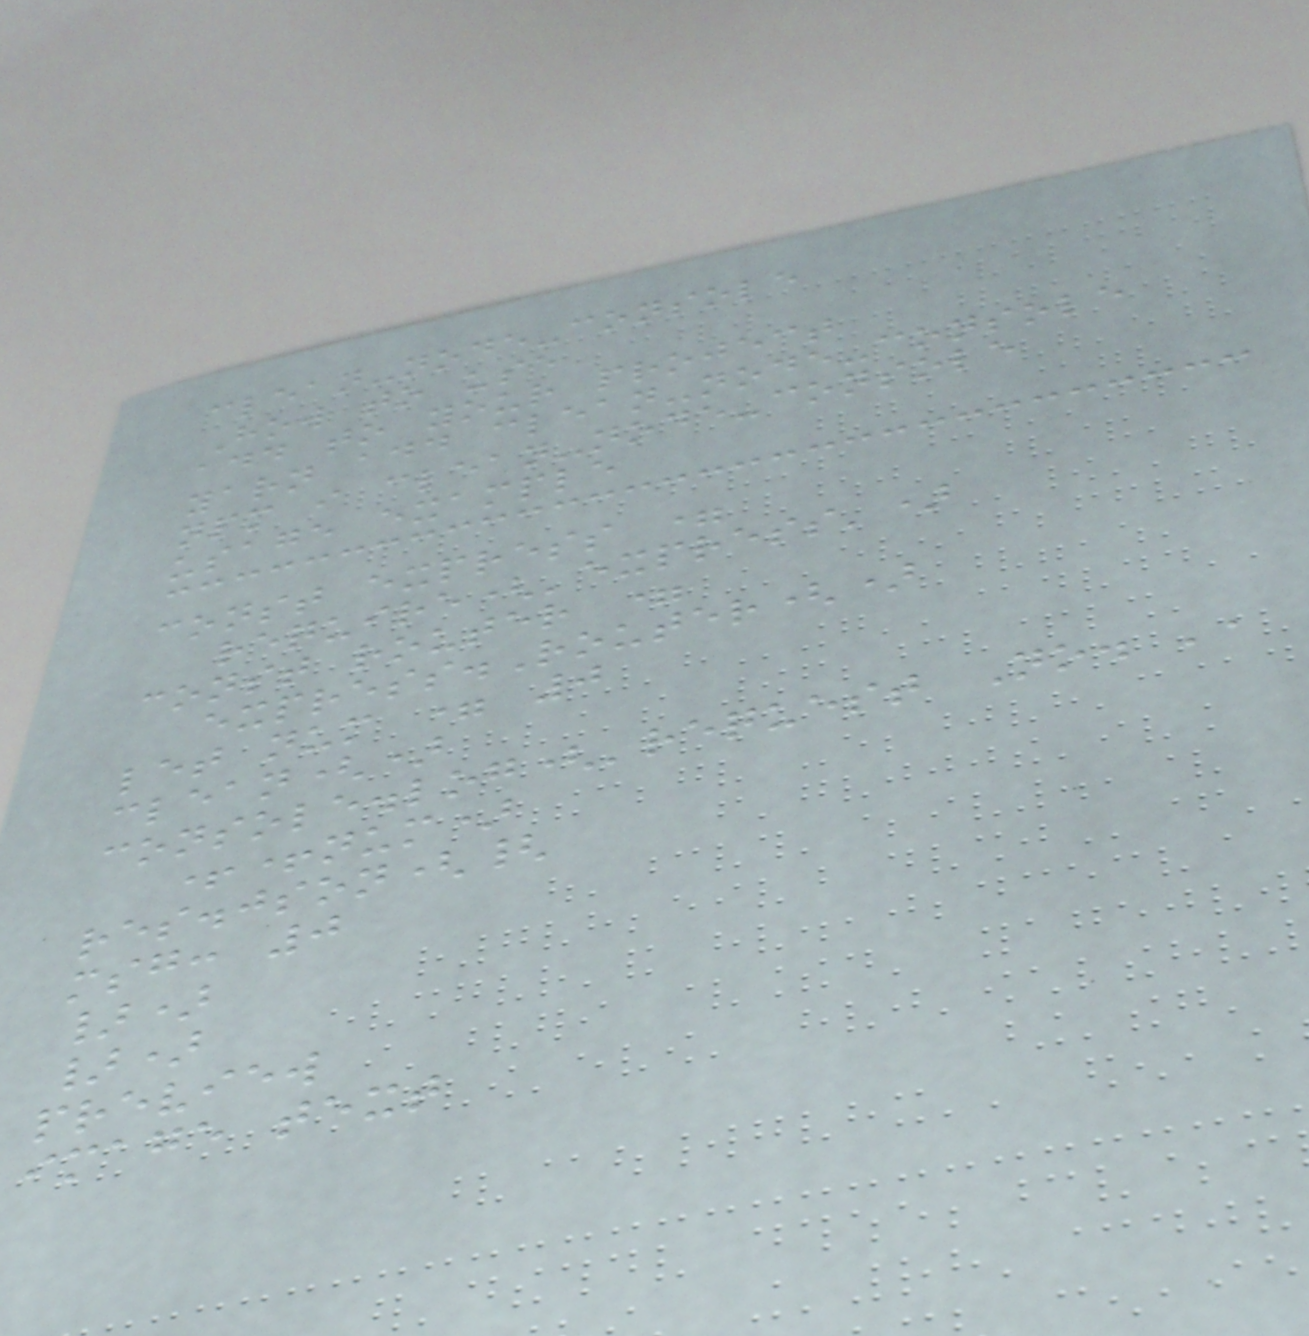clean-node-console
How to use
add to your project
yarn add clean-node-console
npm i clean-node-console
usage example
const express =
require('express')
const router =
express.Router()
let num = 0
clean()
console.log('request No. ',
++num)
res.json({
msg: 0
})
})
preview
image text
